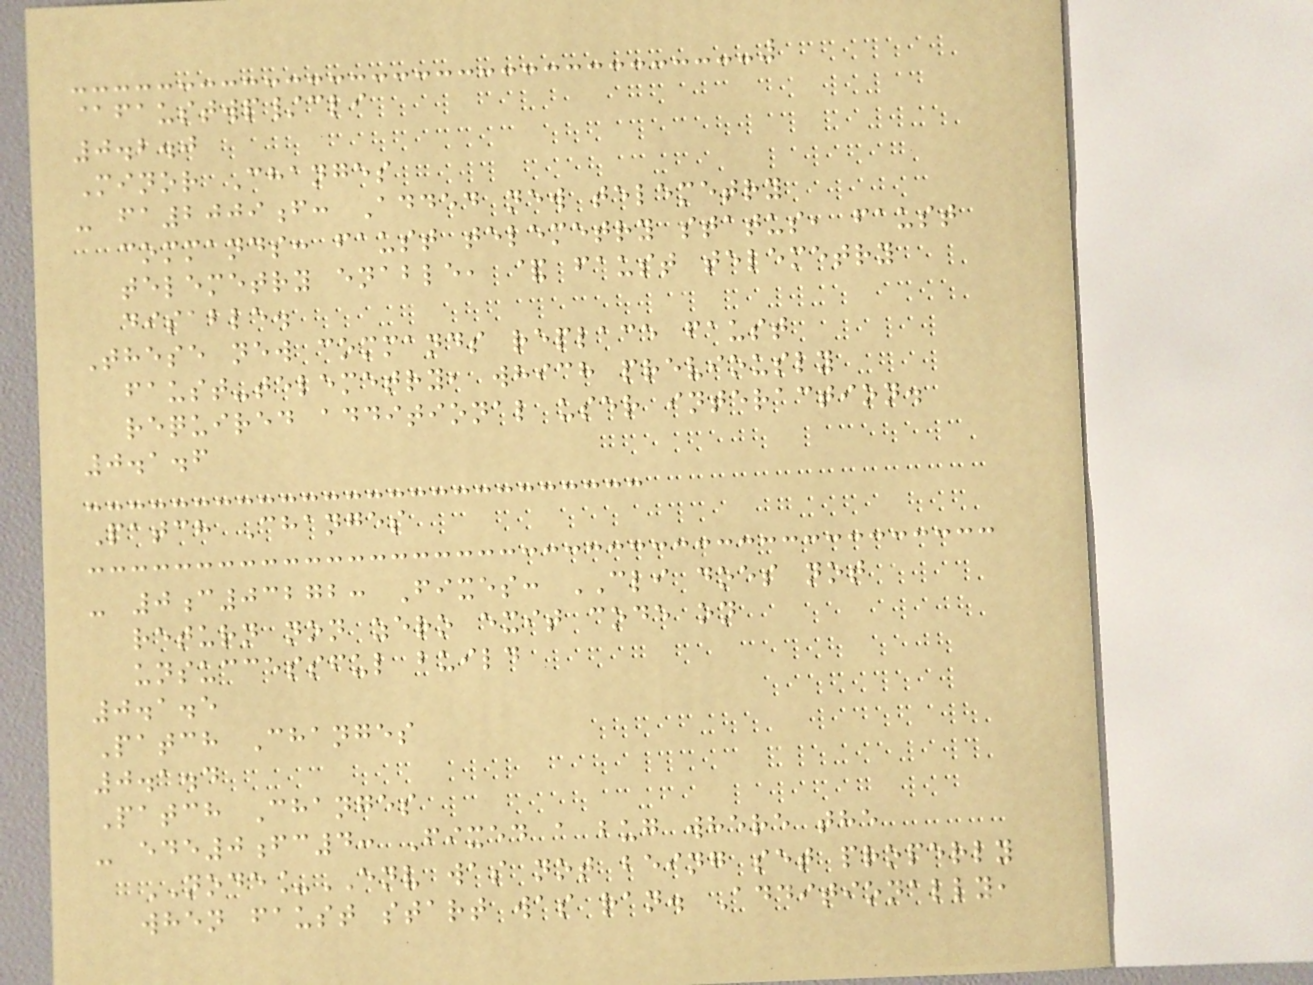@faustwp/cli
0.2.0
Minor Changes
- fa2009f: Added new telemetry
commands: faust telemetry status, faust
telemetry enable, & faust telemetry
disable.
These new commands replace faust
faust-telemetry, which previously
required additional user interaction.
0.1.6
Patch Changes
- 0c03272: Fixes: CLI does not
return non zero exit code on
unsuccessful build
0.1.5
Patch Changes
0.1.4
Patch Changes
- ede0fc4: Fixed a bug where the
NODE_ENV was not being set properly
when faust start was ran. Additionally,
